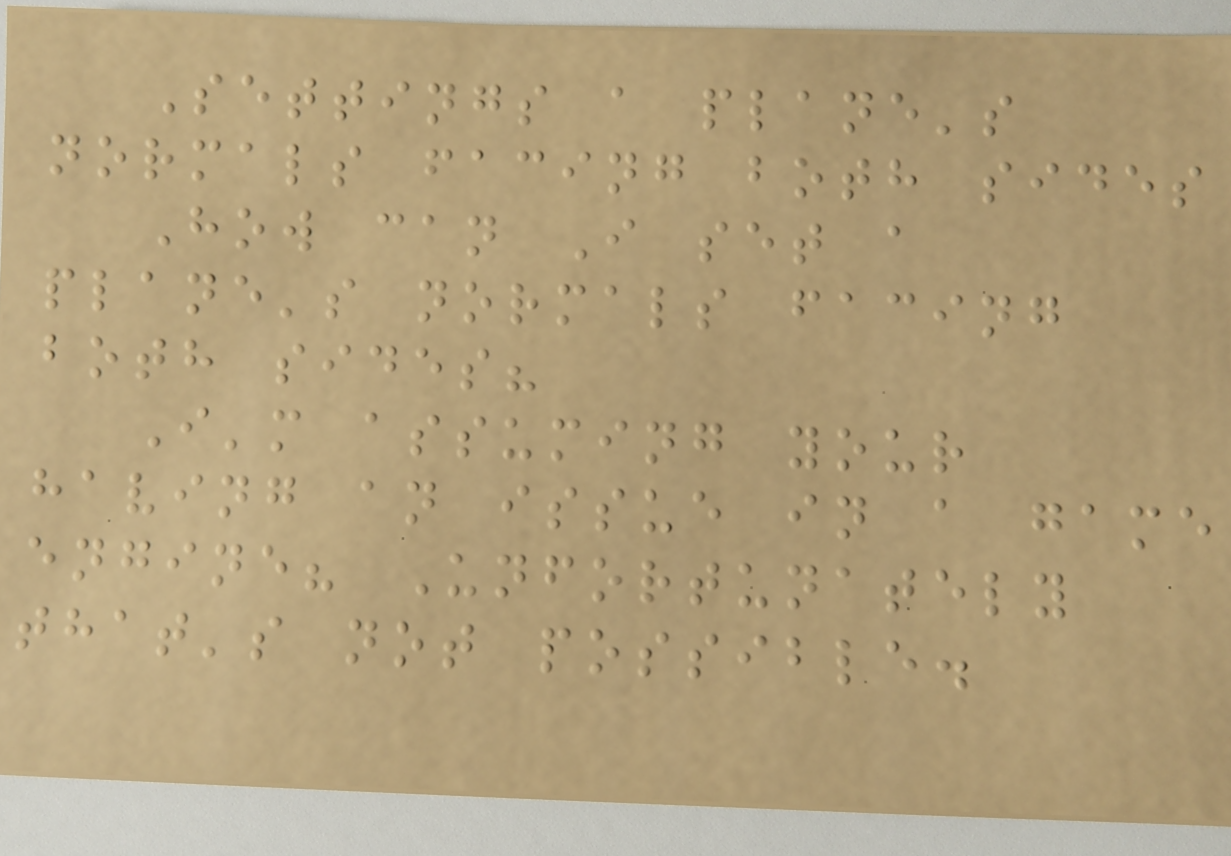Settings a plane's
normals facing both sides
How can I set a
plane's normals facing
both sides?
I'm assuming your
having an issue in a game
engine? Unfortunately
that's not possible.
